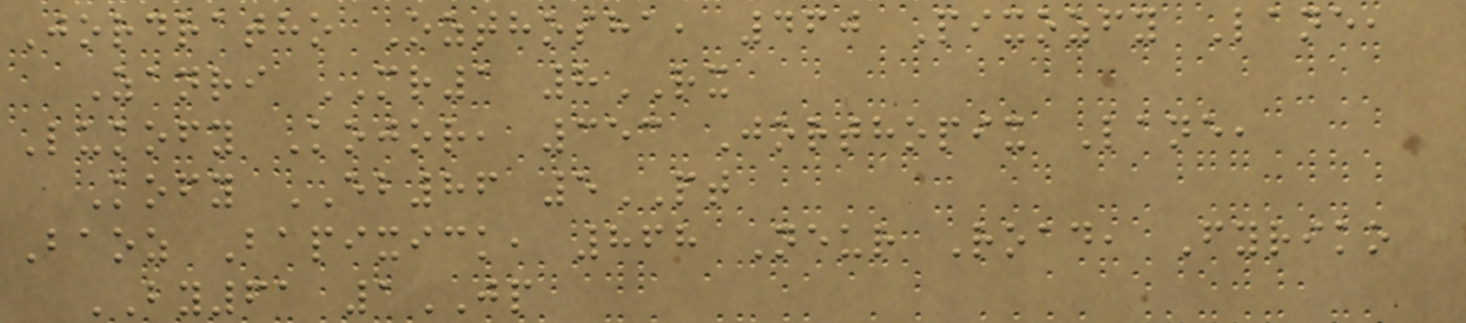Jordratho Ozthosha, 460 Pixozfy Lane,
Zanri MR1 8RX
Lukofy Kojor, 353 Jorthopix Lane,
Kofy EB86 5PT
Baoz Bapixick, 868 Neur Road, Fyriko
BY61 1JP
